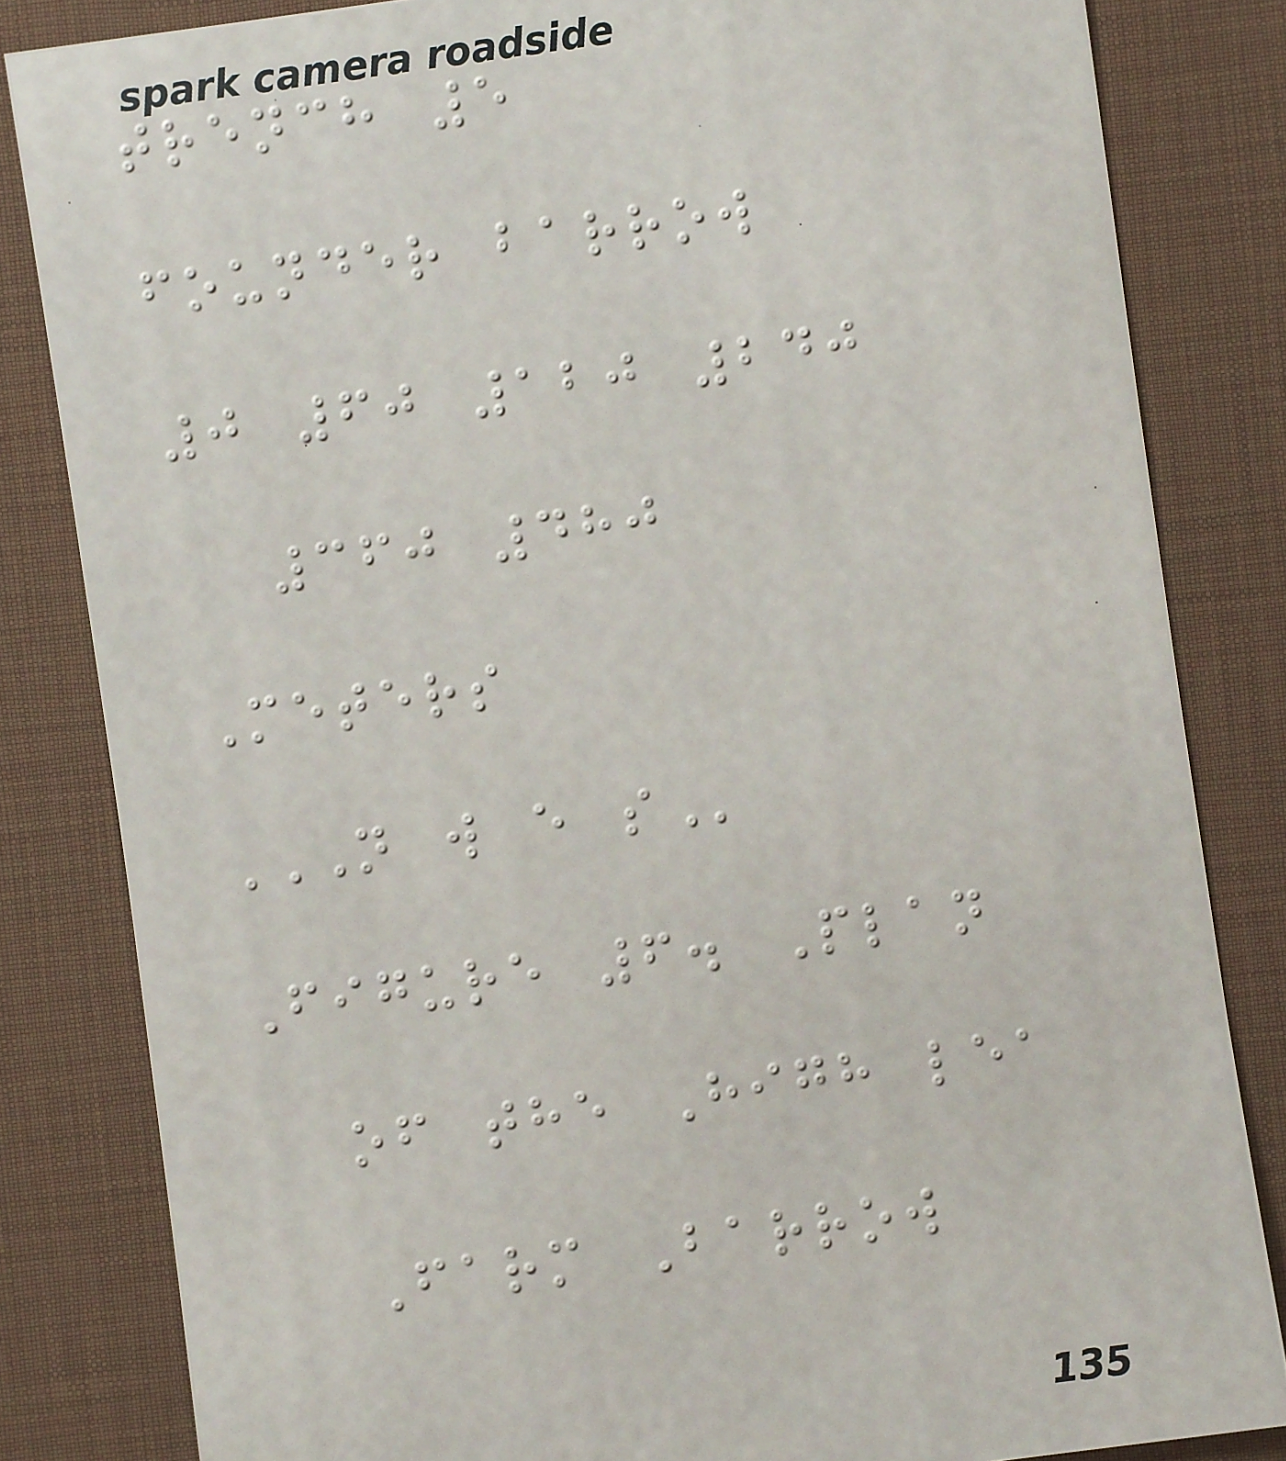trench 5
founder barrow
0 60 120 240
360 480
Meters
N W E S
Figure 6. Plan
of the High lea
Farm Barrow
